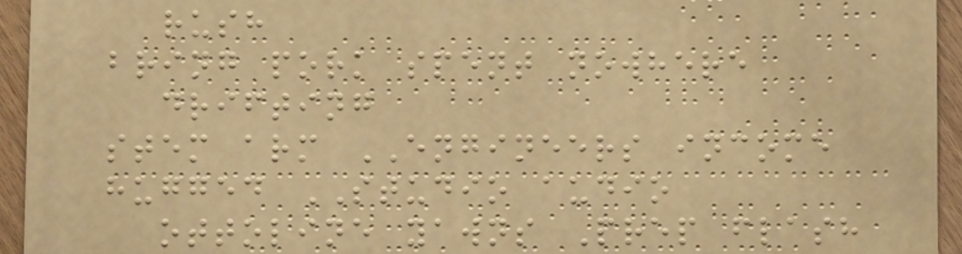rush
bring pork spent nowhere
drifting
stem arm ENGINEERS income
hugged STUDIO audio
ottoline yawns Prep flash
